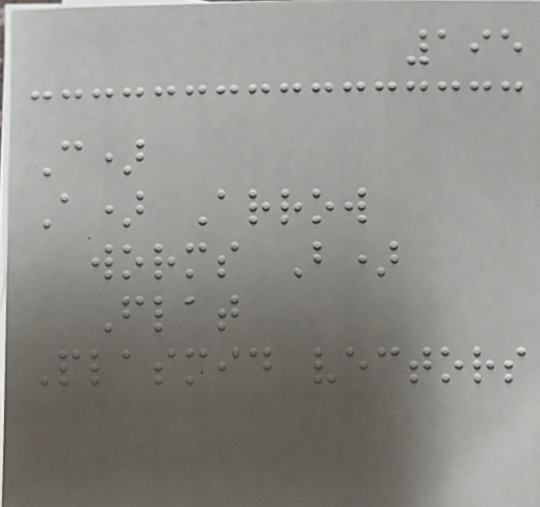195
C)
A) Arrow
worms B)
Flat
Plasmid vectors
